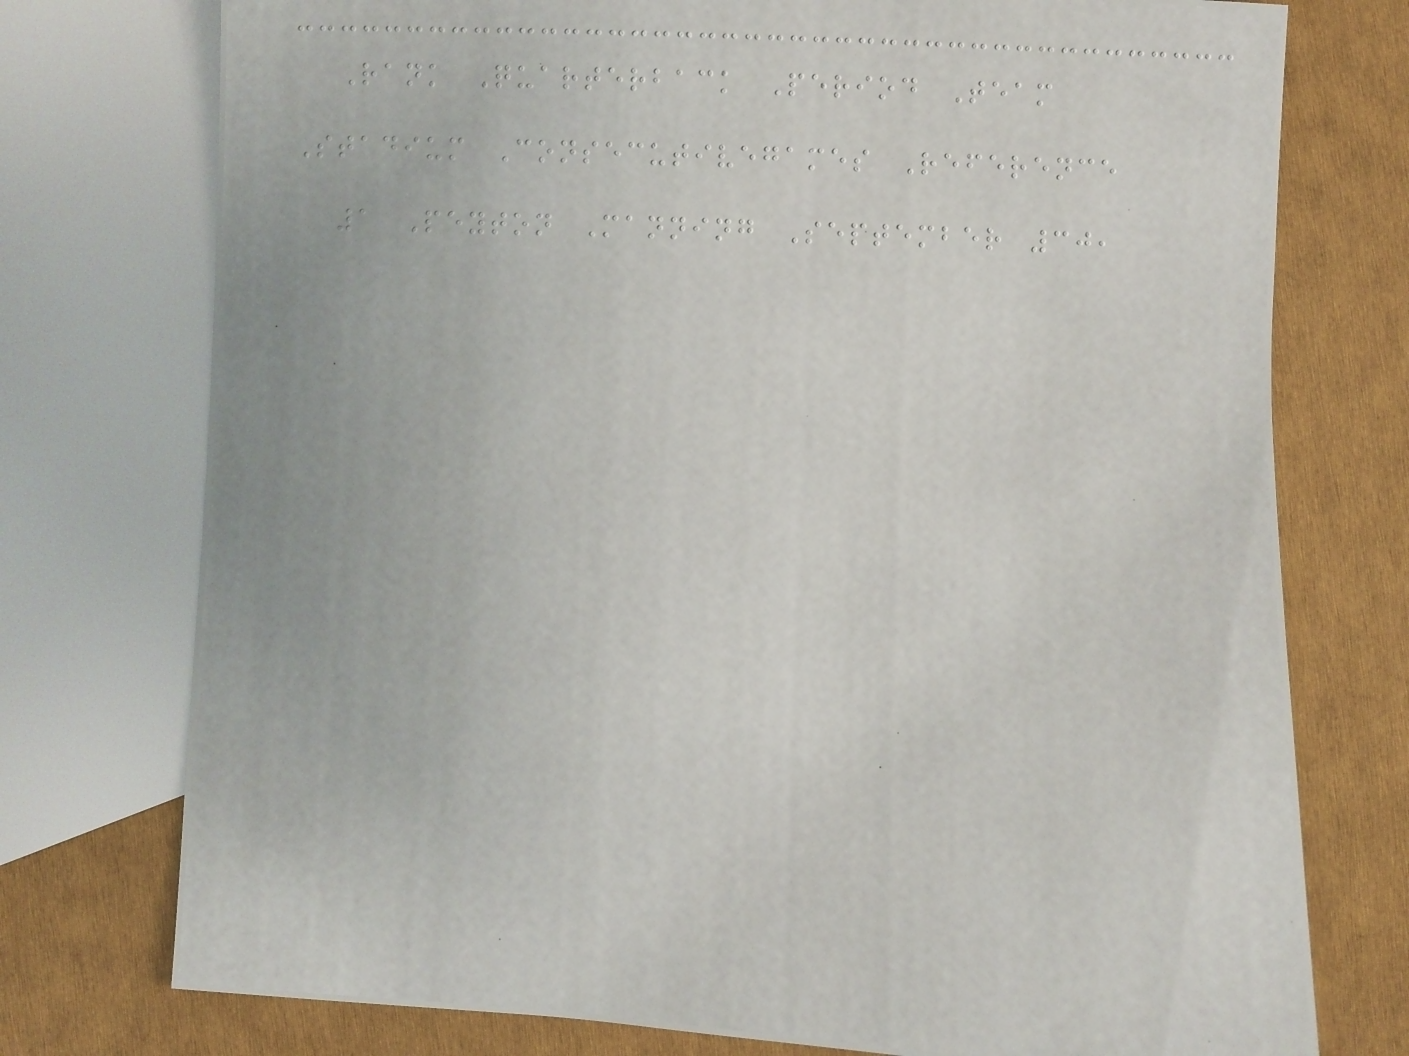Rank Quarterback Period Team
Stadium Consecutivegames Reference
1 Peyton Manning September 30,
